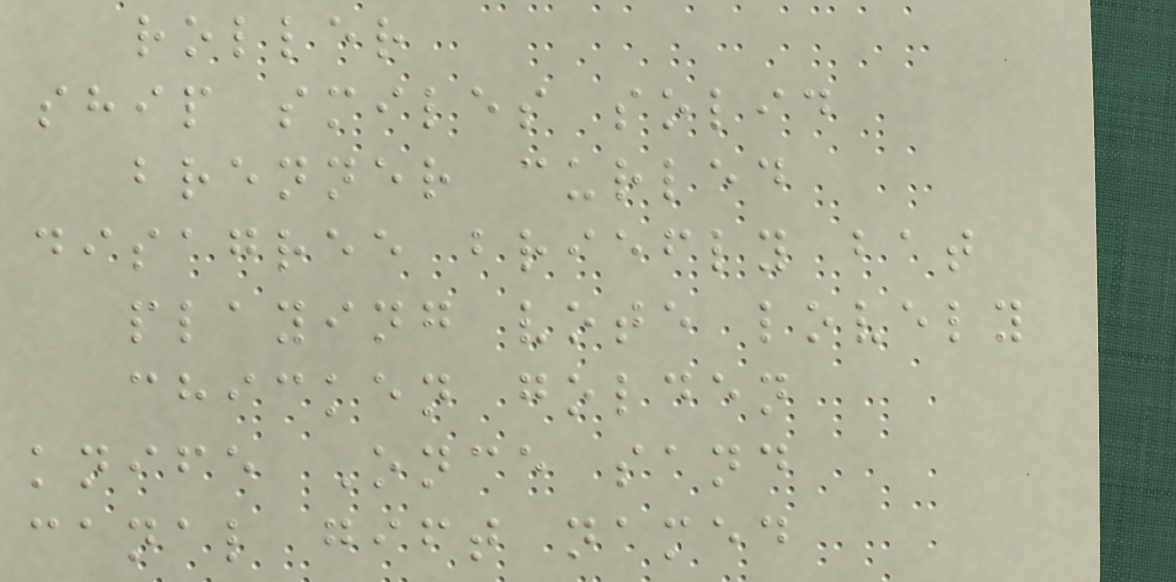roller
ship smiles solid
brenner curled
disagree briefly bat
playing vote lovely
chicken golden
knife Once sand
canal gift named
